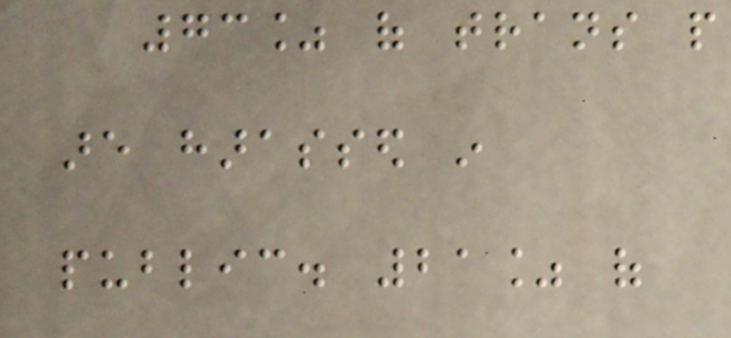73% of trans people
are harassed in
public. 21% of
